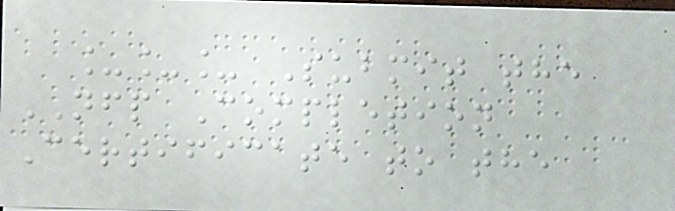___ Submit the
NFP Completion
Certificate to the
